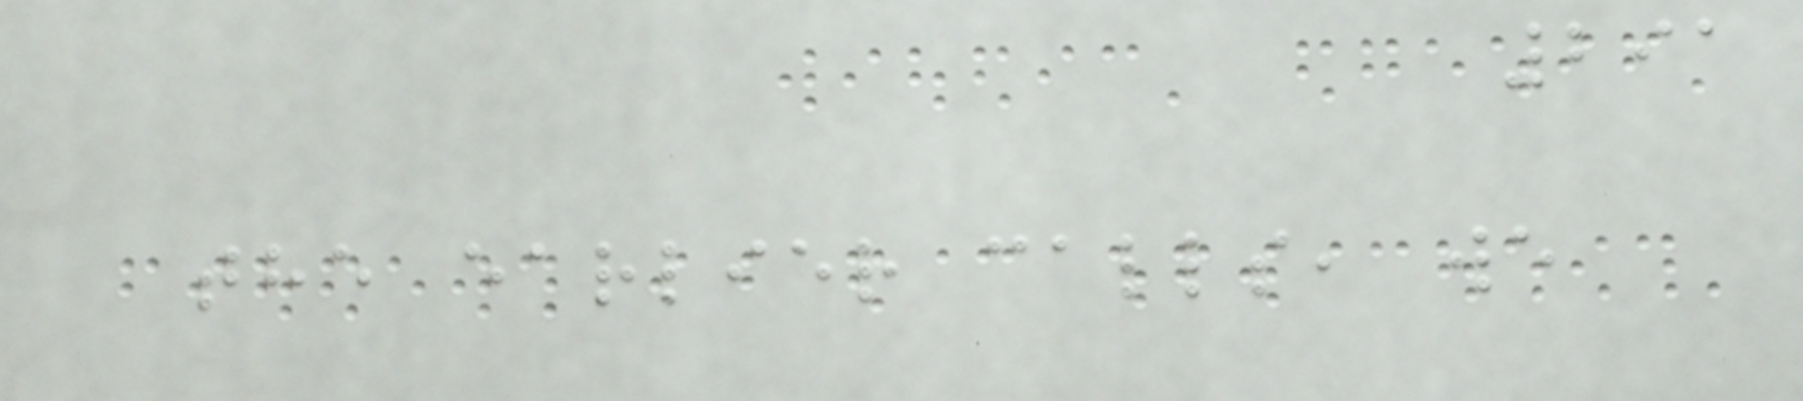291
the earlier calls, we
